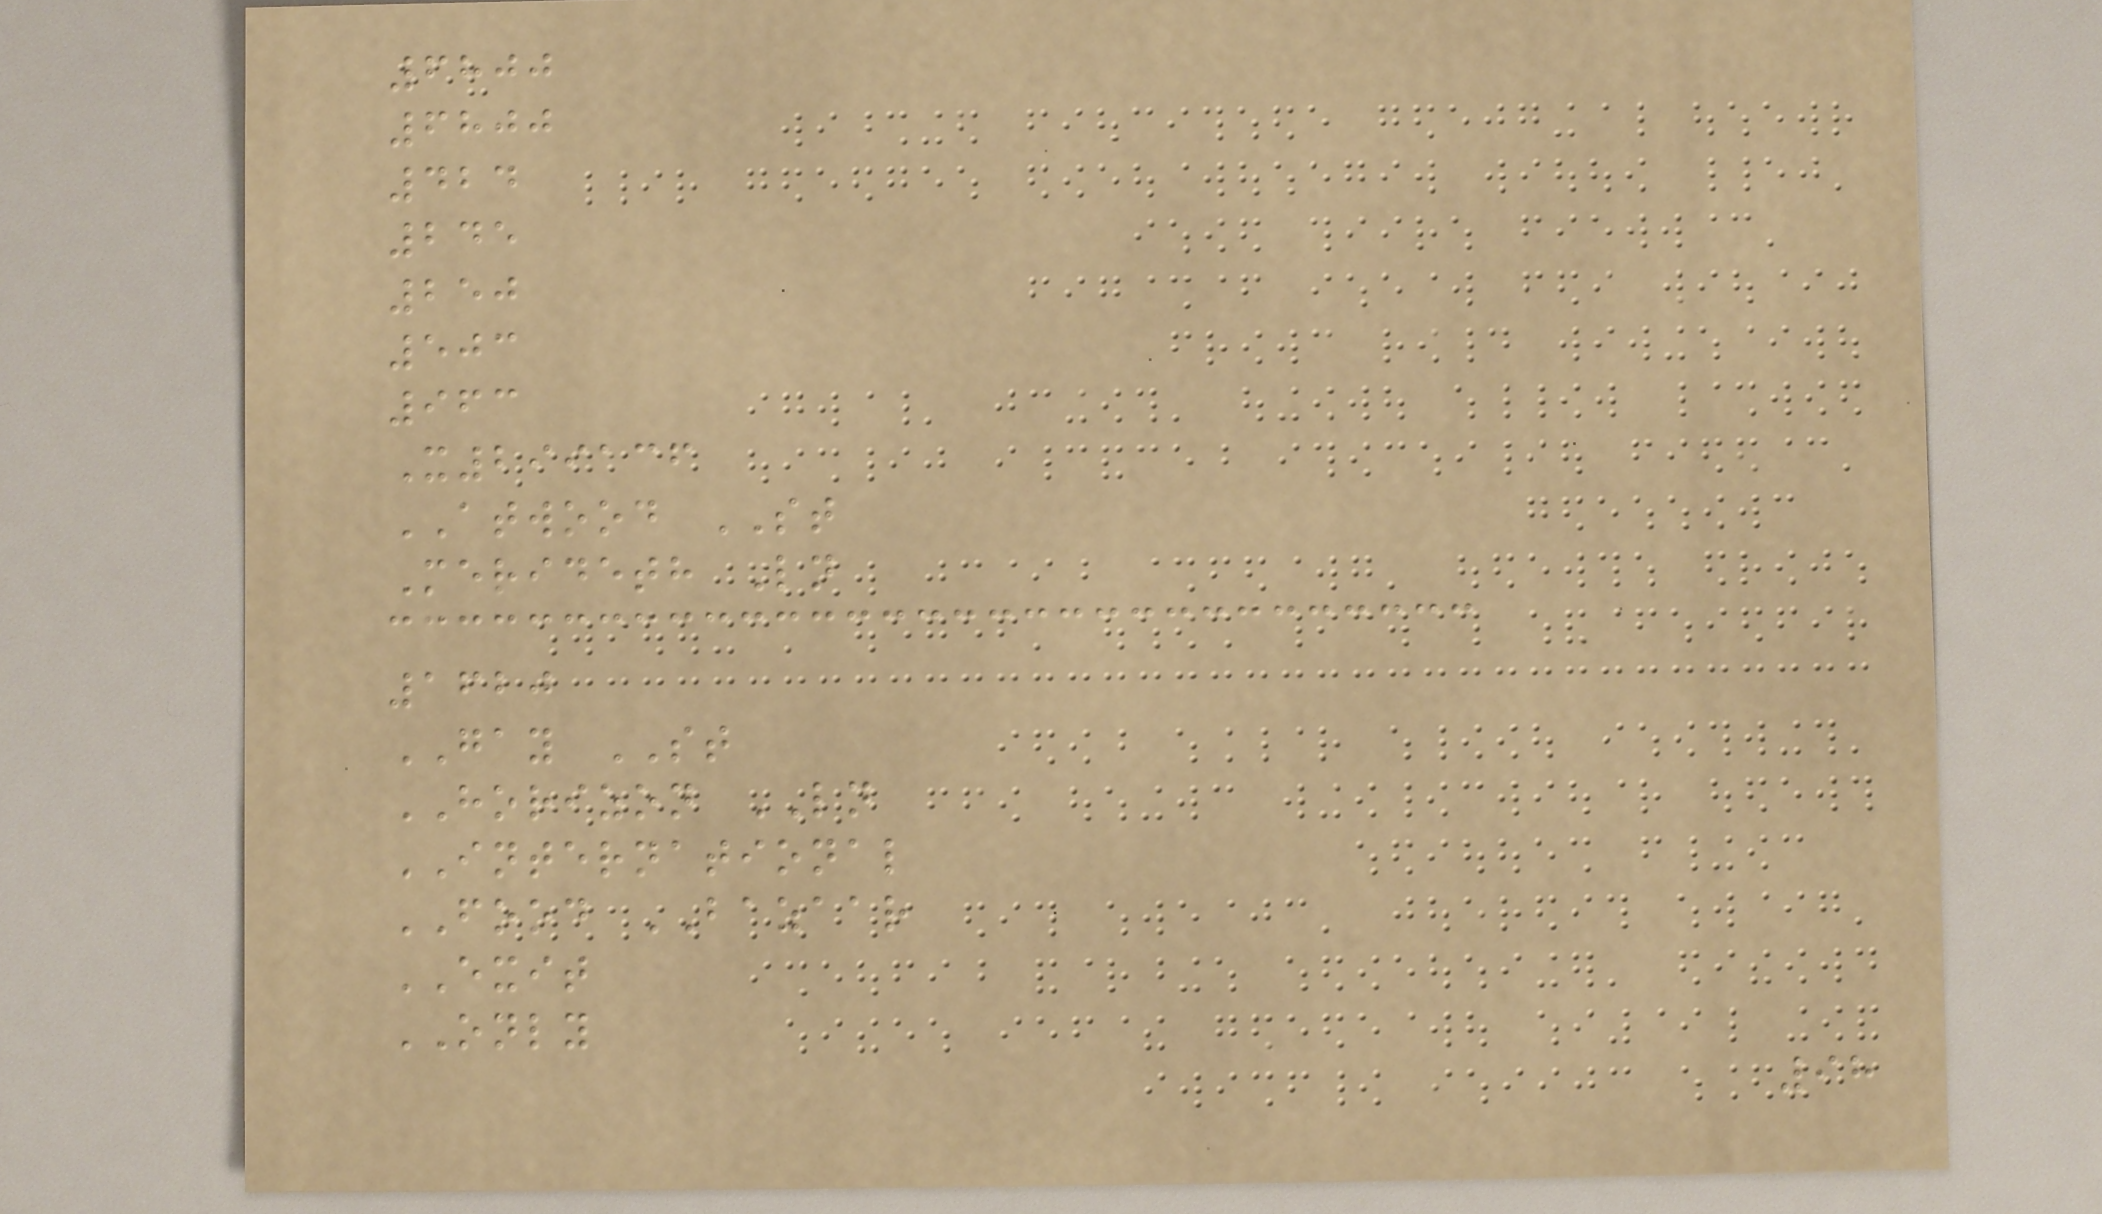6800
6800
424
245
250
503
963
X299136
ATWOOD ST
Merideth Ln
1620
GAY ST
HORIZON LN
INTERNATIONAL
FOOD BAZAAR
EXIT
ONLY
98
